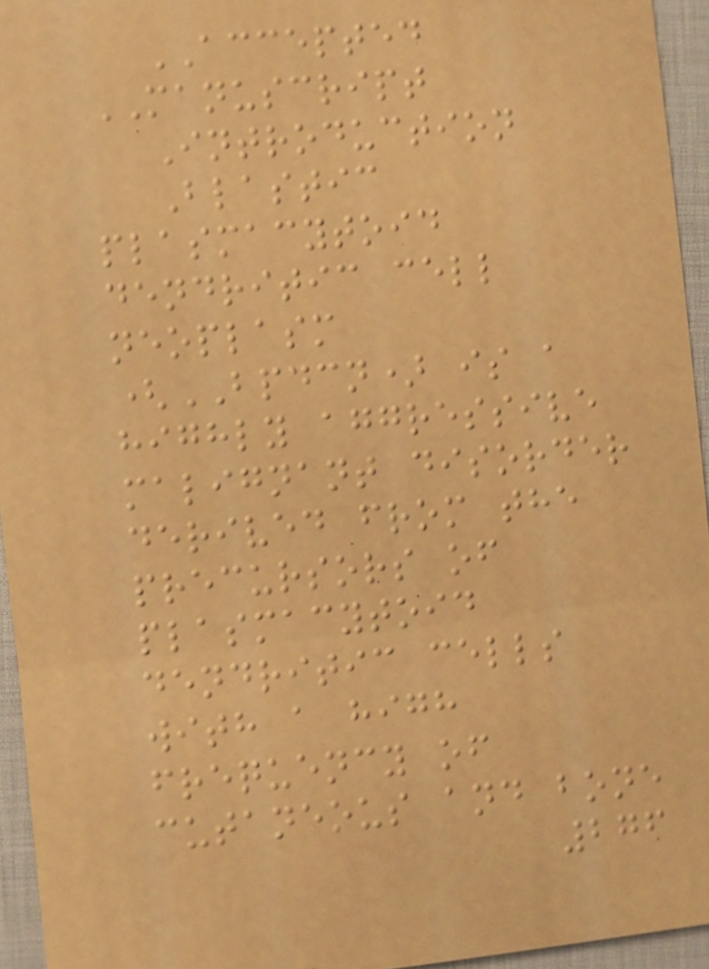ACCEPTED
MANUSCRIPT
Introduction
Blastic
plasmacytoid
dendritic cell
neoplasm
(BPDCN) is a
highly aggressive
malignant disorder
derived from the
precursors of
plasmacytoid
dendritic cells
with a high
frequency of
cutaneous and bone
276
